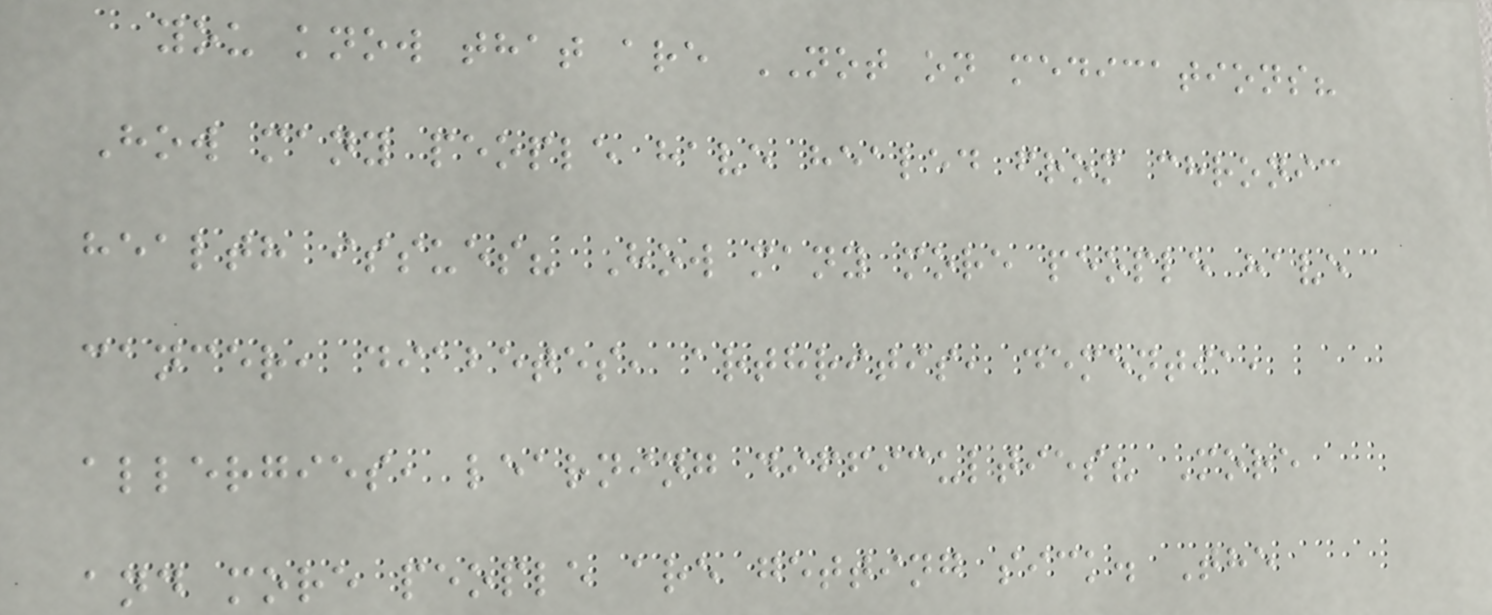you know that are NOT on medications?
How many people have healed from chronic
health issues? How many more people have
cancer, diabetes, arthritis, dementia,
allergies, learning difficulties? More
and more people are getting sick. The
